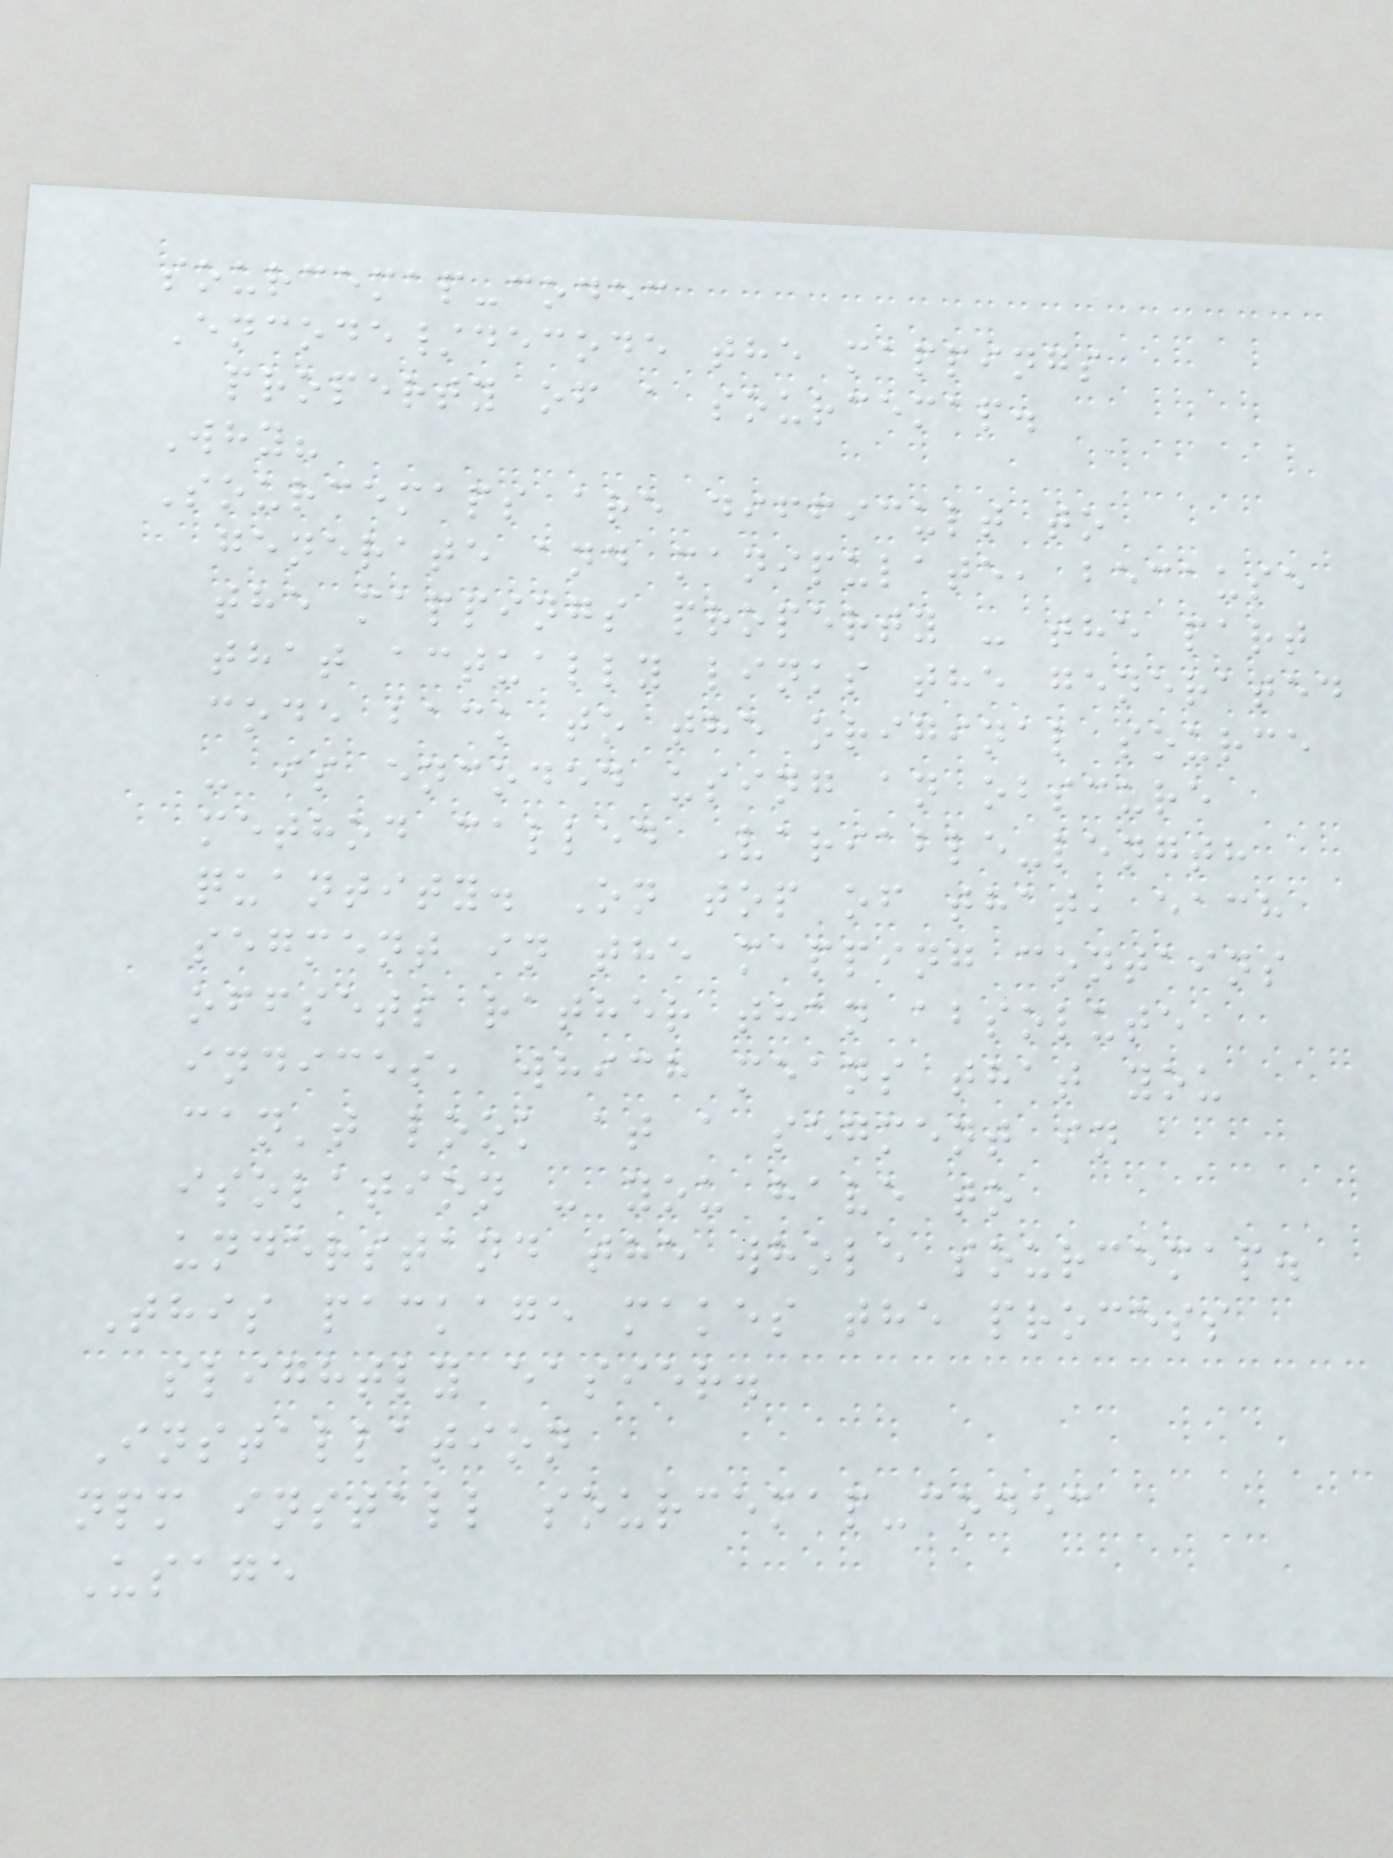sourcemap-codec
Encode/decode the mappings
property of a sourcemap.
Why?
Sourcemaps are difficult to
generate and manipulate, because
the mappings property - the part
that actually links the generated
code back to the original source
- is encoded using an obscure
method called Variable-length
quantity. On top of that, each
segment in the mapping contains
offsets rather than absolute
indices, which means that you
can't look at a segment in
isolation - you have to
understand the whole sourcemap.
This package makes the process
slightly easier.
Installation
npm install sourcemap-codec
Usage
